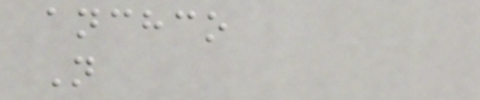anchco
N
